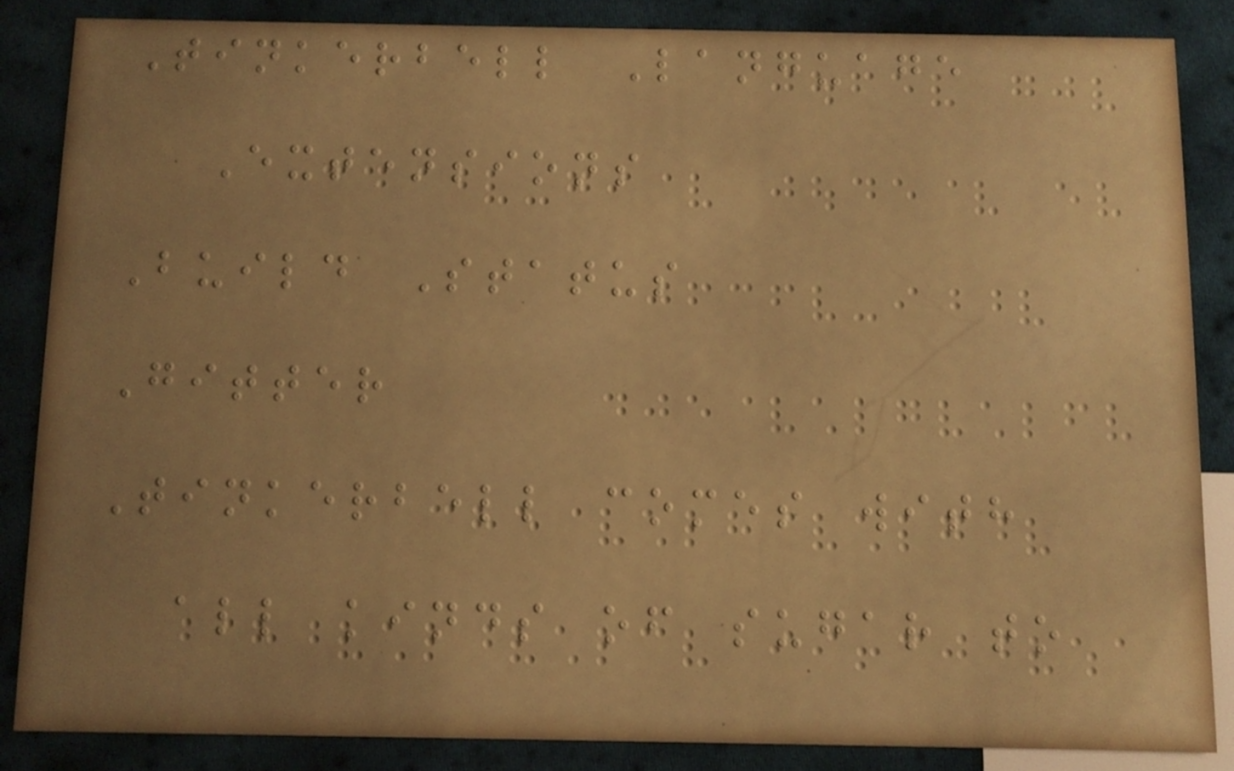Tinkerbell Language
Extensions
Build Status
Gitter
Tinkerbell comes with
all kinds of sugar to
